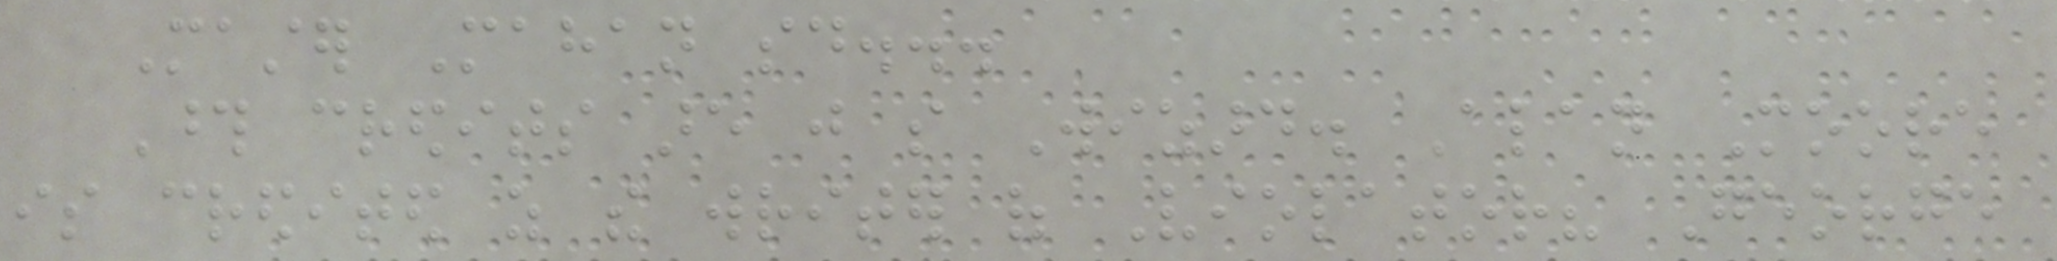Master Mahan said...
Those credits are just so Wizard. Alan Moore
is credited as the writer of Violator? George
